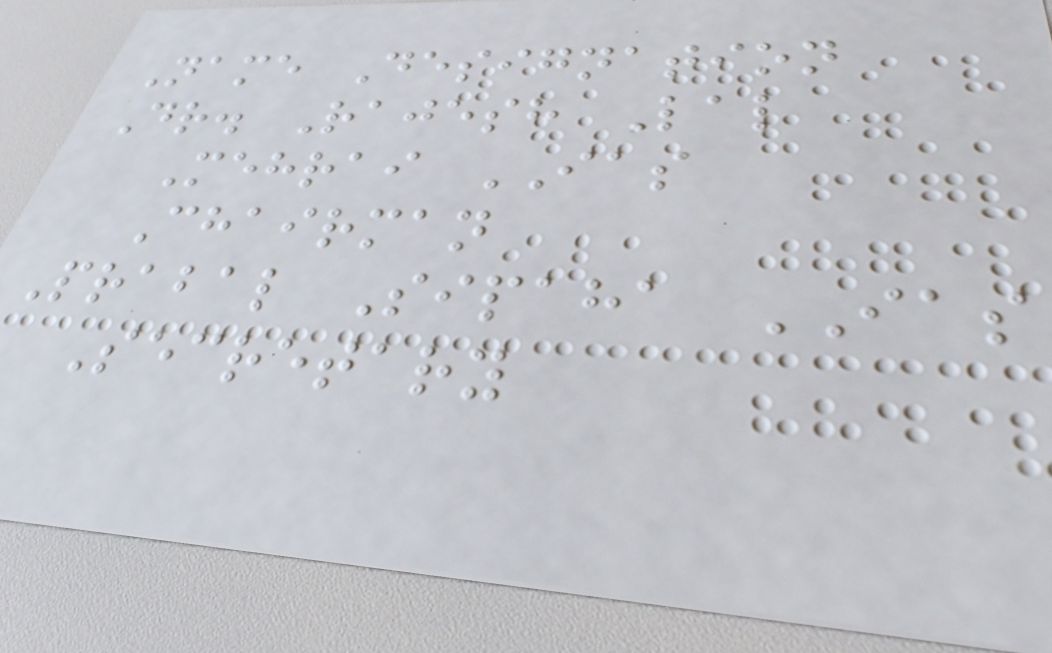Name Designation
Dr. Rajesh Lal
Mehrai IAS
Chairman
Prabal Sipaha IAS
Secretary
